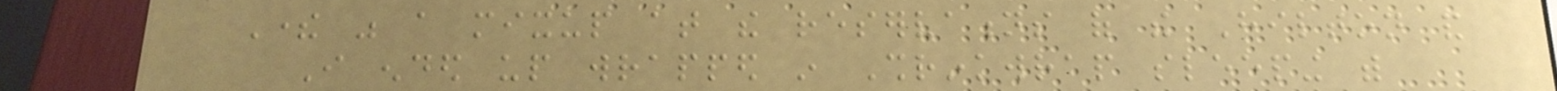There was a mixup at the reservations of the Hilton and
I ended up wrapped in Shrinkwrap sleeping with
